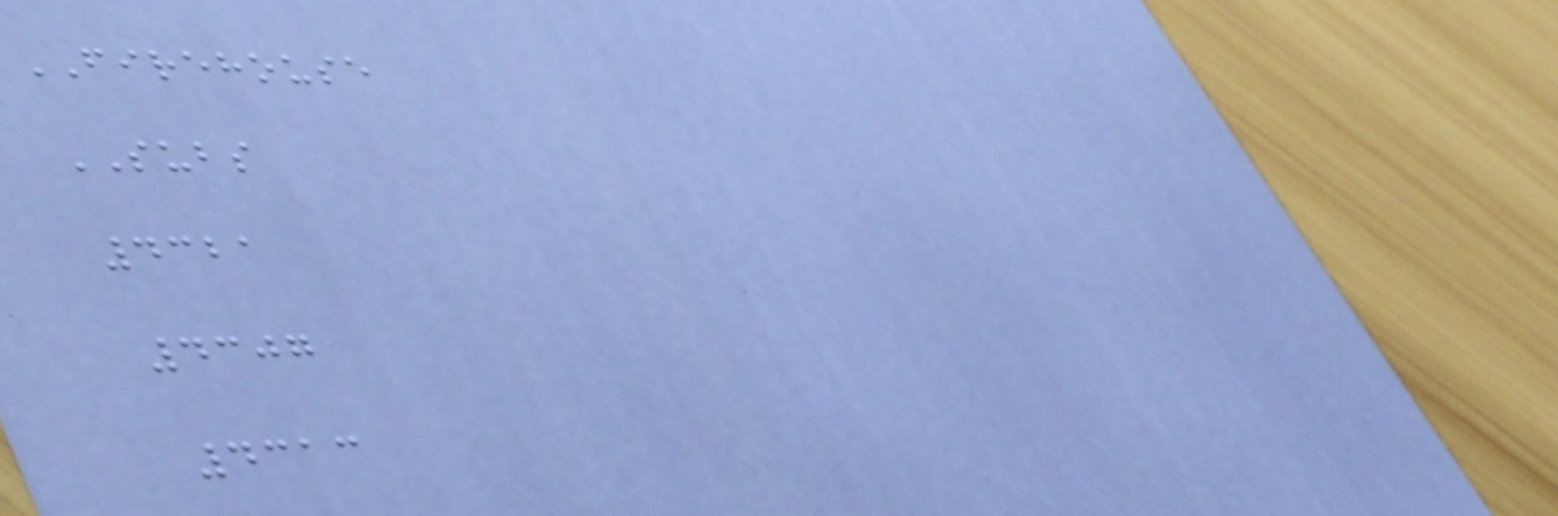FIREHOUSE
SUBS
4321
4307
4313
